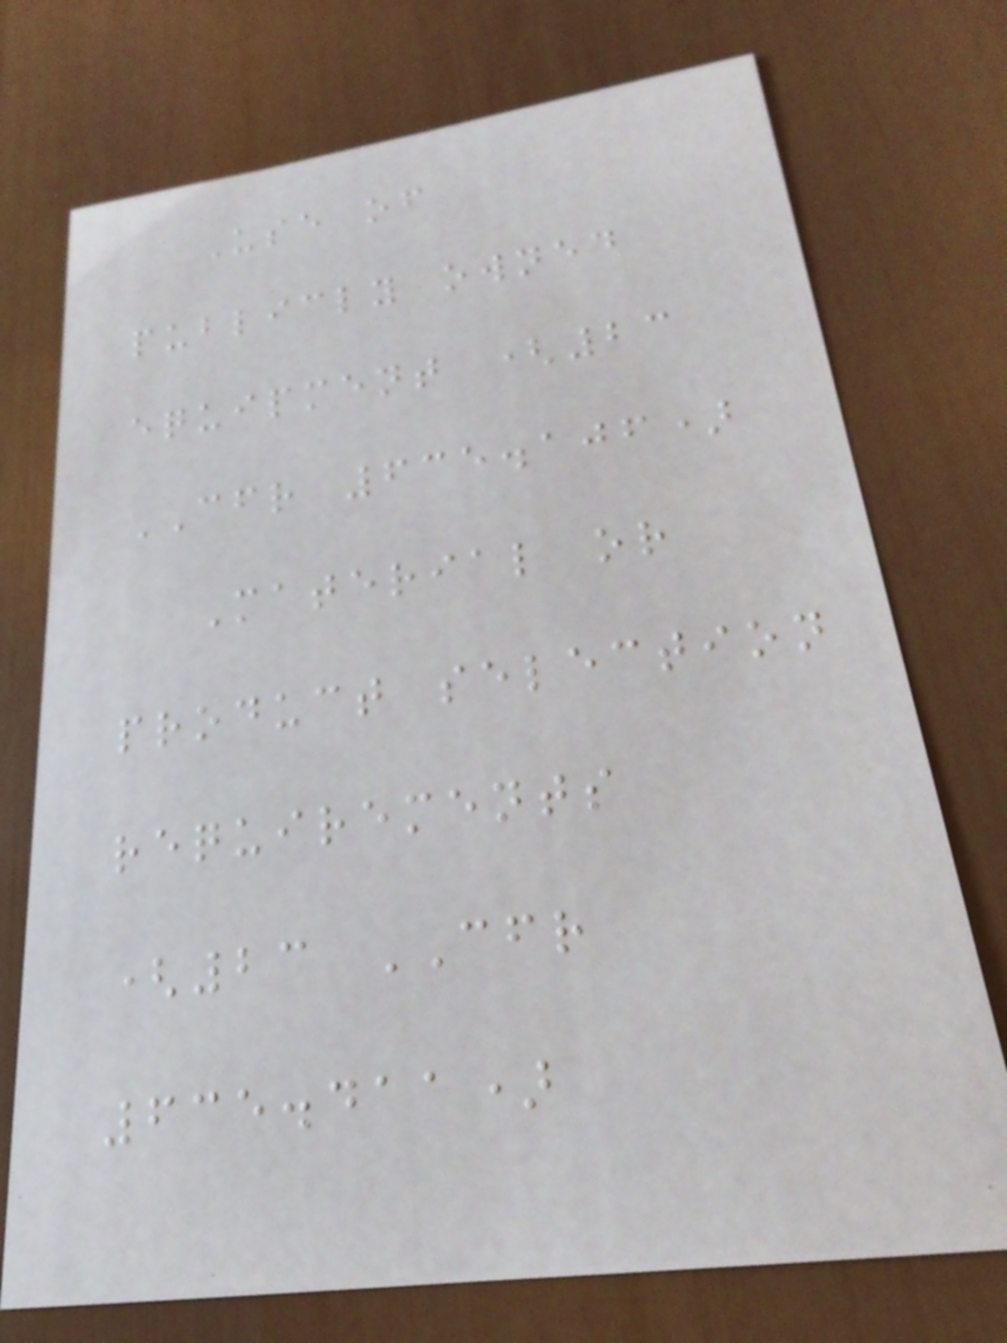Use of
publicly owned
equipment (23
CFR 635.106)
Material or
product selection
requirements
(23 CFR
635.411)
